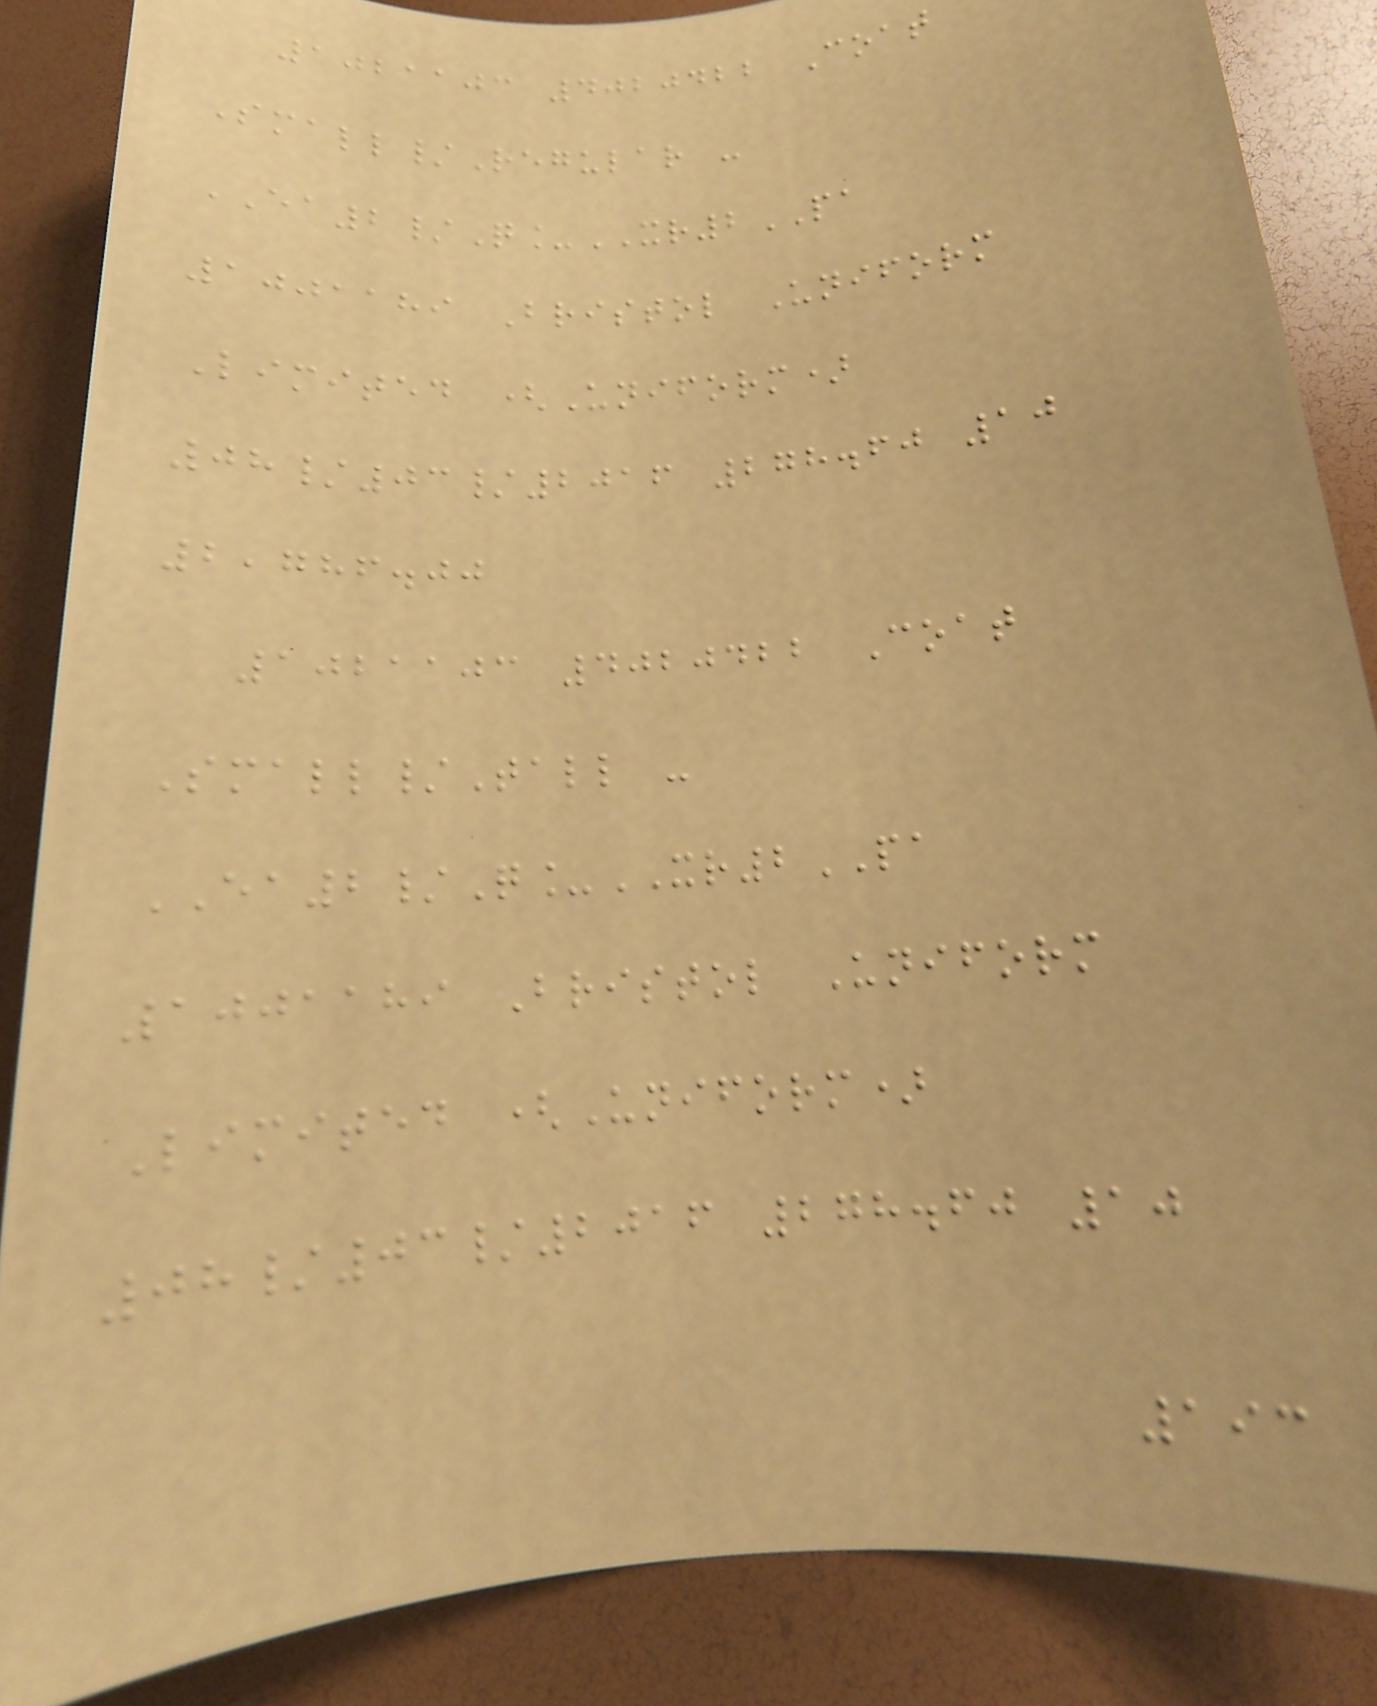1021103 4020422 Coat
Small/Regular -
EA2/Q_XR2PA
1001189 Bristol Uniform
Limited (Uniform)
08/03/2016 278.60 10
2,786.00
1021103 4020422 Coat
Small/Tall -
EA2/Q_XR2PA
1001189 Bristol Uniform
Limited (Uniform)
08/03/2016 278.60 10
193
